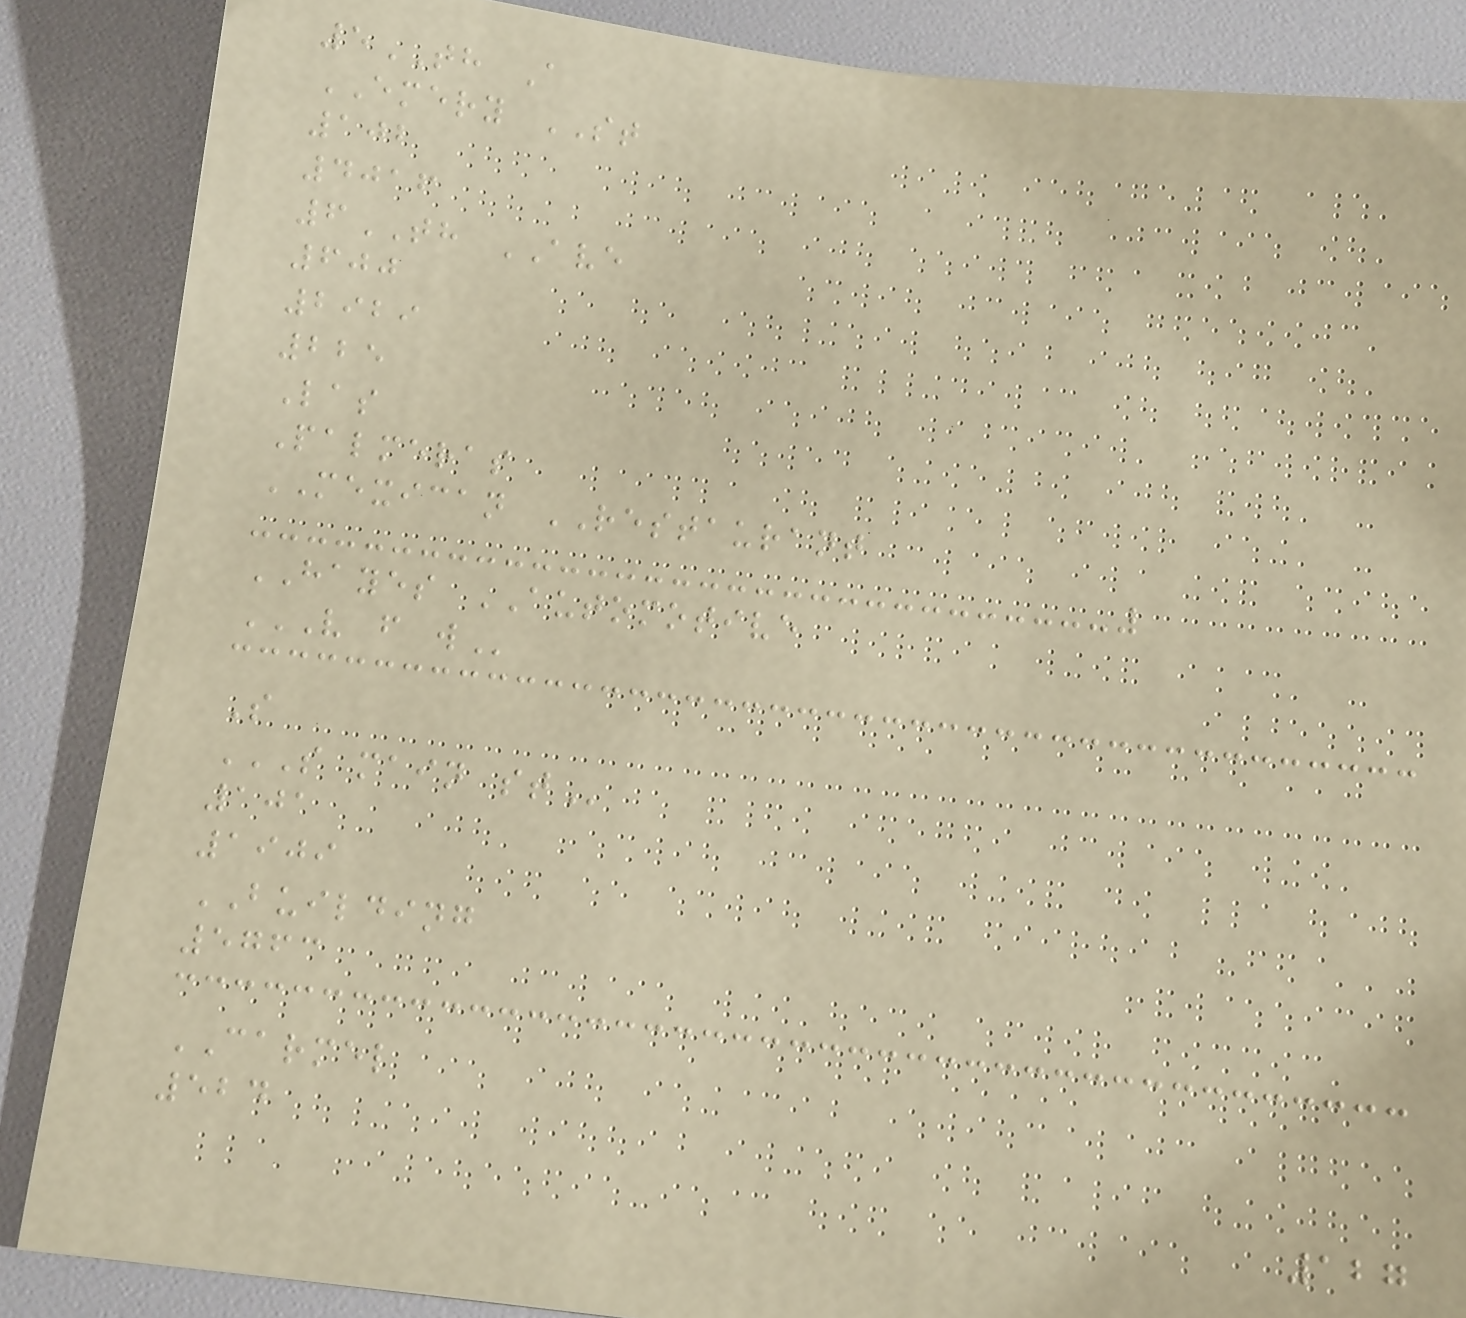5TH A
EMERY ST
102
4016
6TH AVE
600
2929
225
Las
Palmeras
MEXICAN RESTAURANT
HAYES AUTOMOTIVE
V F W
S
S MAIN ST
101
1909
BUILDING
5763
CARMEL
524
127
